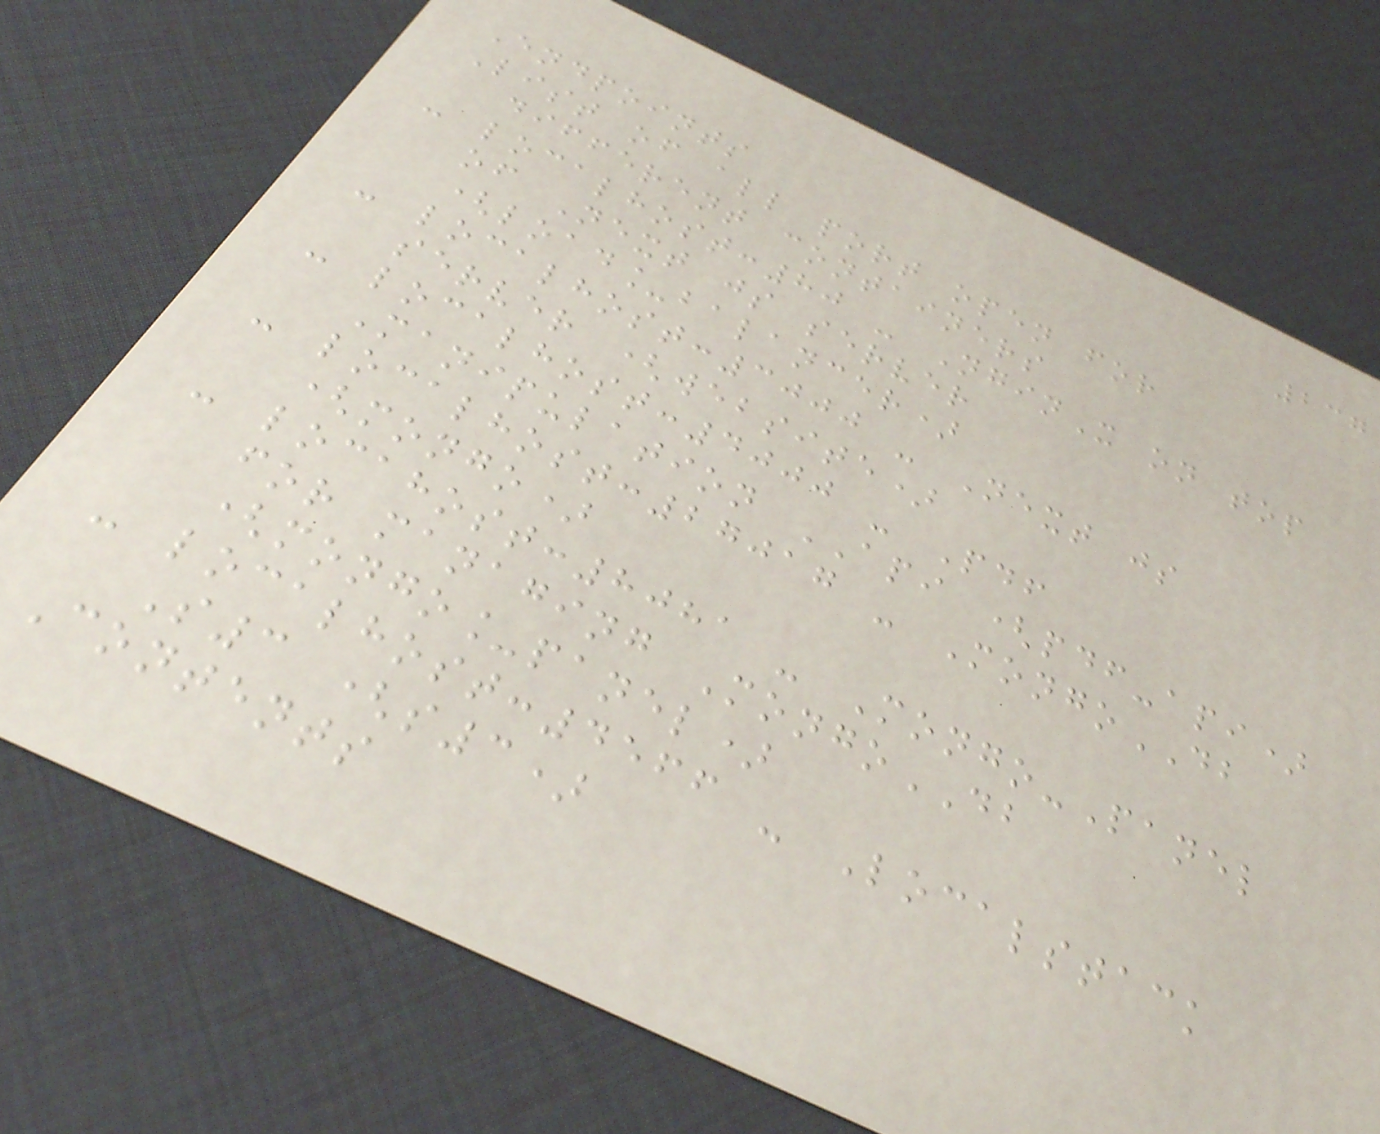237
Endpoints
List of all port open for
different containers
- localhost:80 - NginX on top
of Next js server
(load_balancer)
- localhost:3000 - Next js
server (website)
- localhost:4000 - Pdf
Manipulation API (pdf-api)
- localhost:27017 - MongoDB
(mongo)
- locahost:8081 - Mongo-Panel
for managing MongoDB
(mongo_panel)
- localhost:4566 - Localstack
S3 (s3)
Contents
